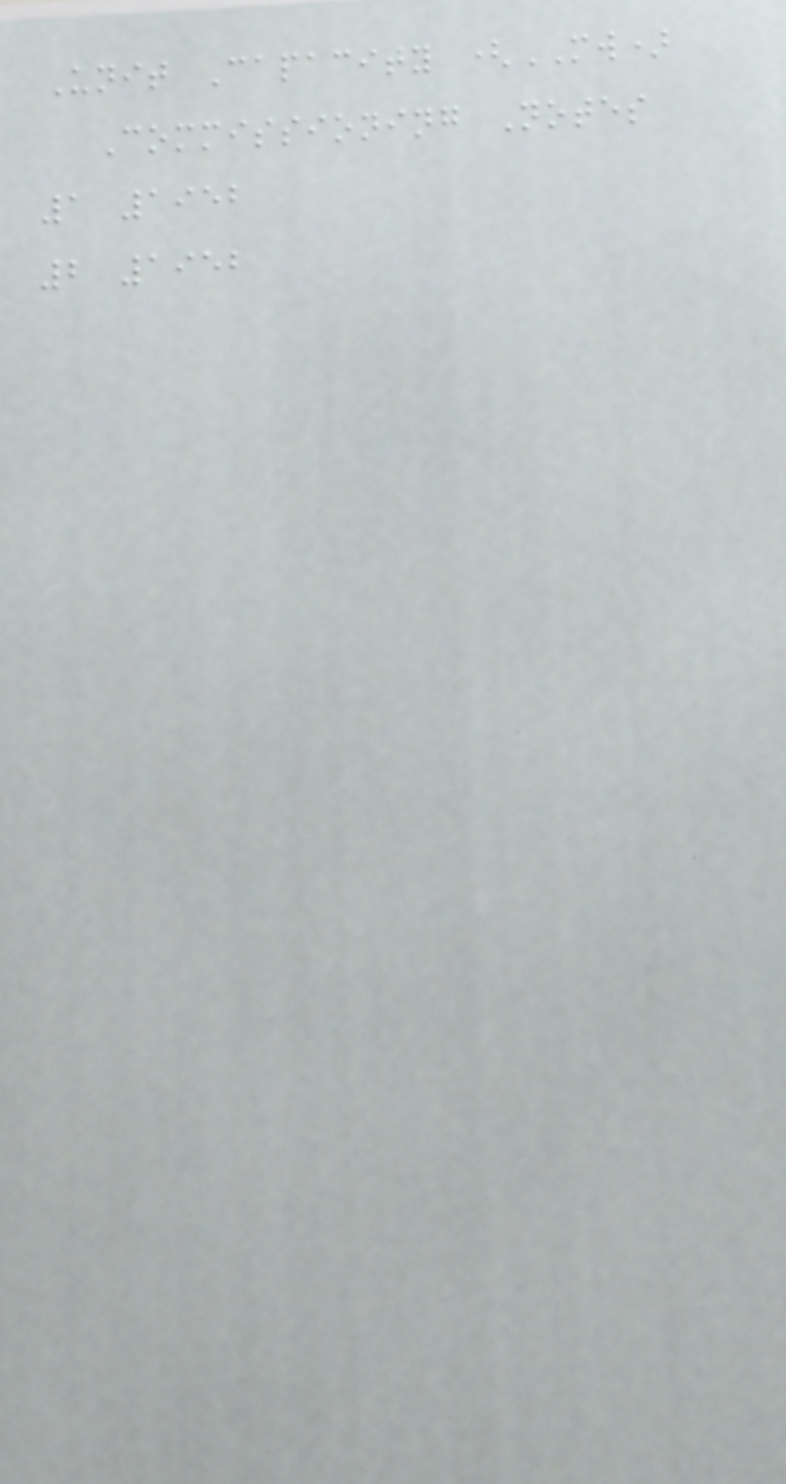Unit Capacity (MW)
Commissioning Notes
1 1952
2 1952
